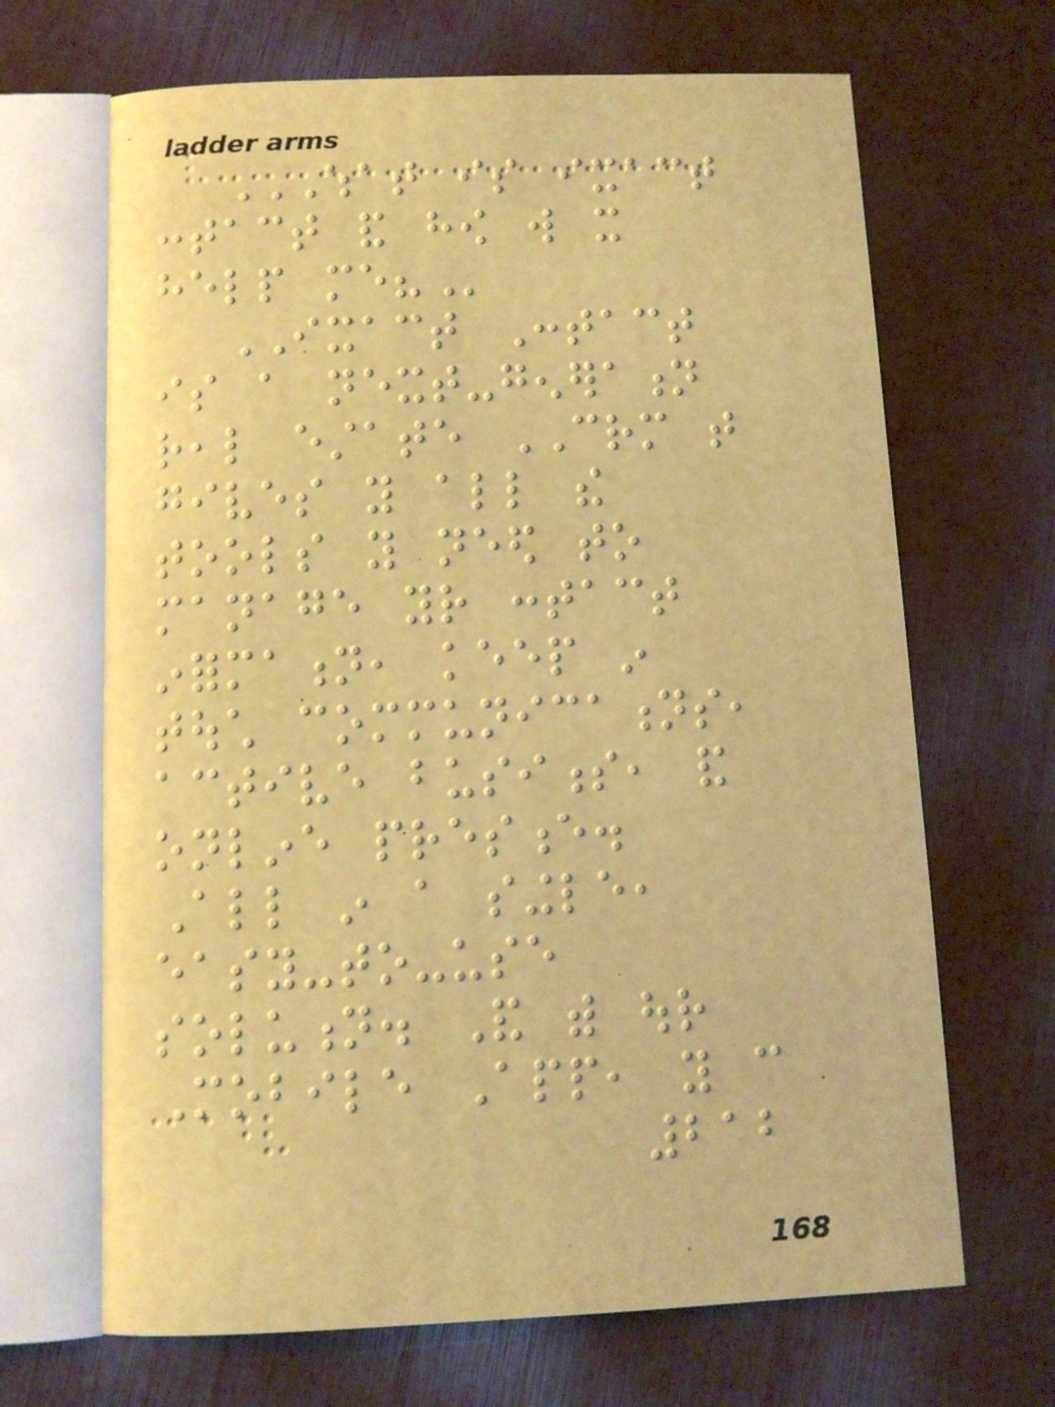WHAT IS IXACT
CONTACT AND HOW WILL IT
HELP ME?
IXACT Contact
is a next-generation
real estate CRM that
gives you all the
tools you need to
manage your contact
information, keep in
touch communications,
active business, and
online presence.
All in a single,
easy-to-use
solution. And with our
Mobile App, you can
212
